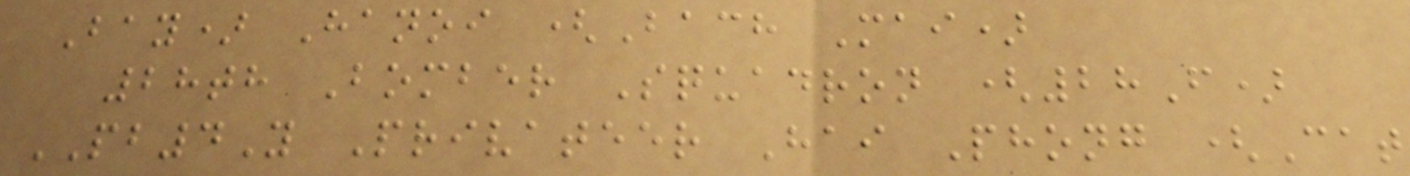Bay) Hanoi (Bach Mai)
28th Bomber Squadron (28F)
PB4Y Privateer Hai Phong (Cat
